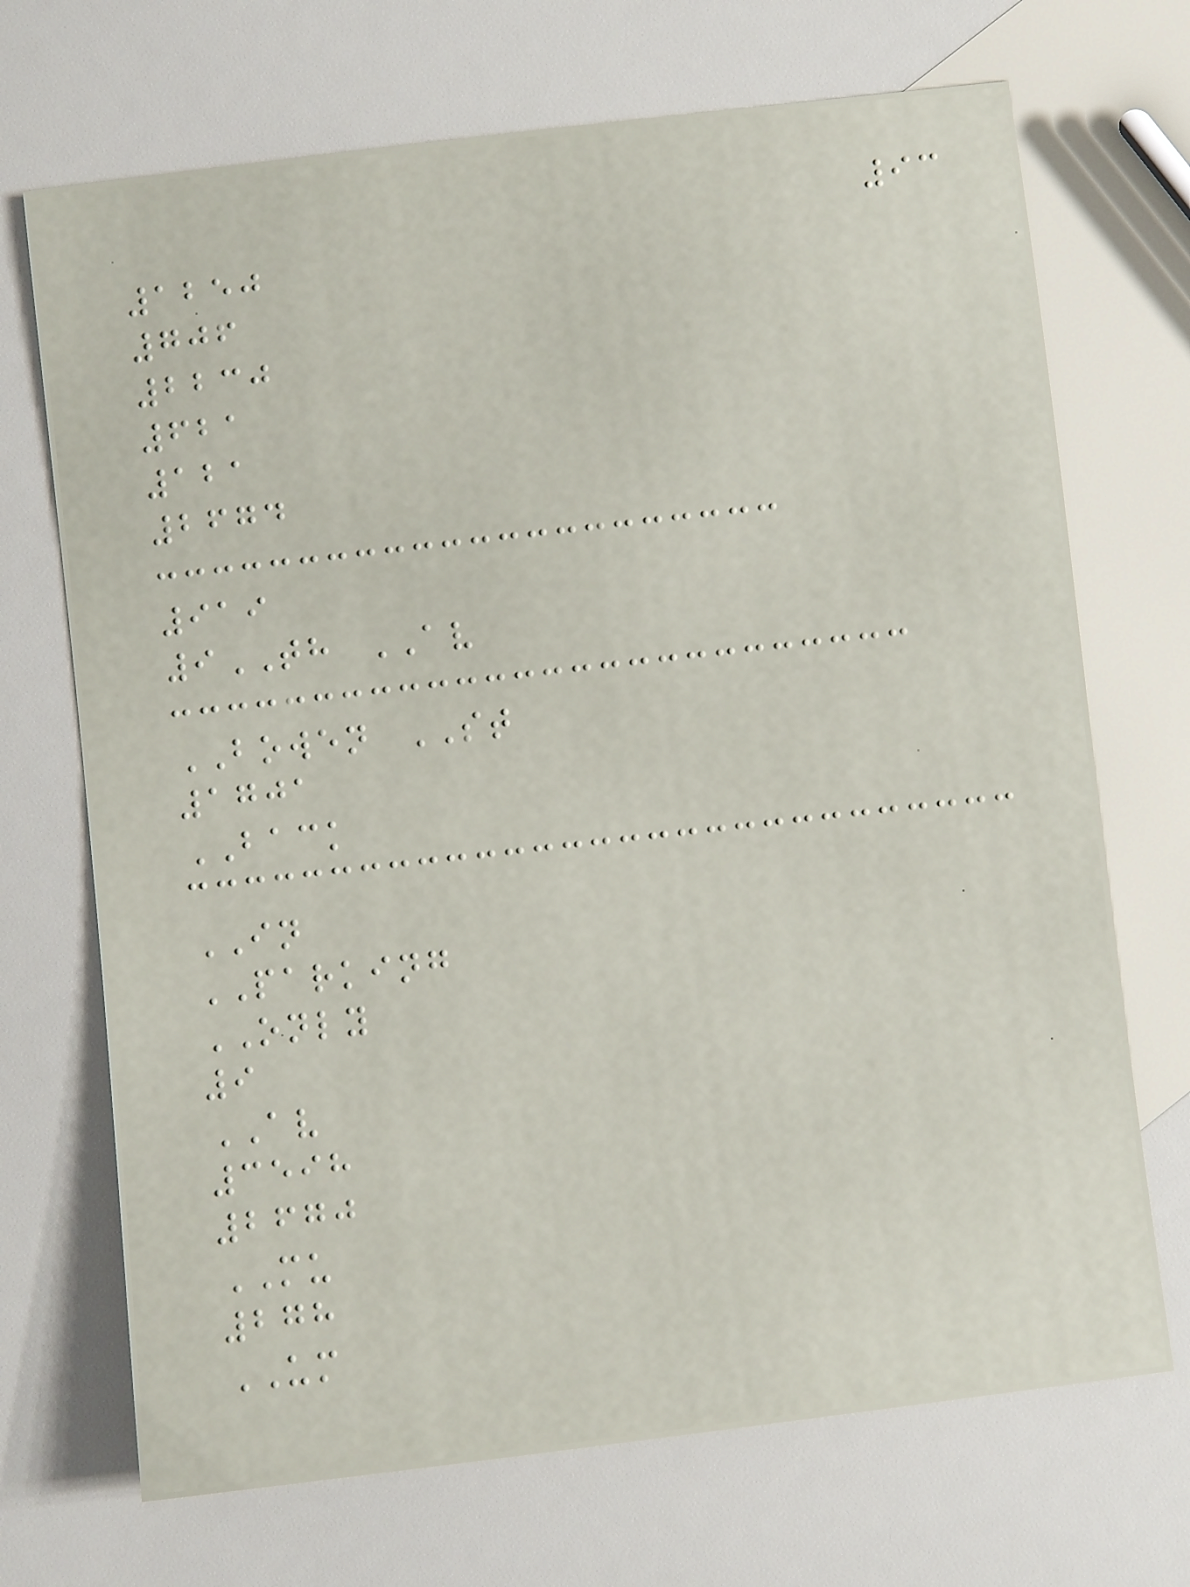93
1250
706
2230
621
121
2674
919
9TH AV
BOWEN ST
1701
BACK
IN
PARKING
ONLY
9
AV
3598
2670
MU
278
UM
